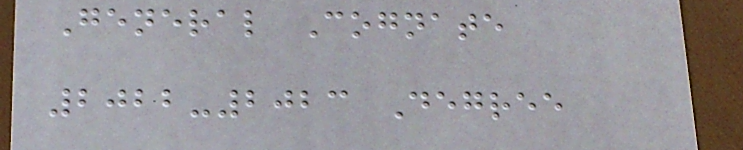General Cognate
2022-2023 Degree
